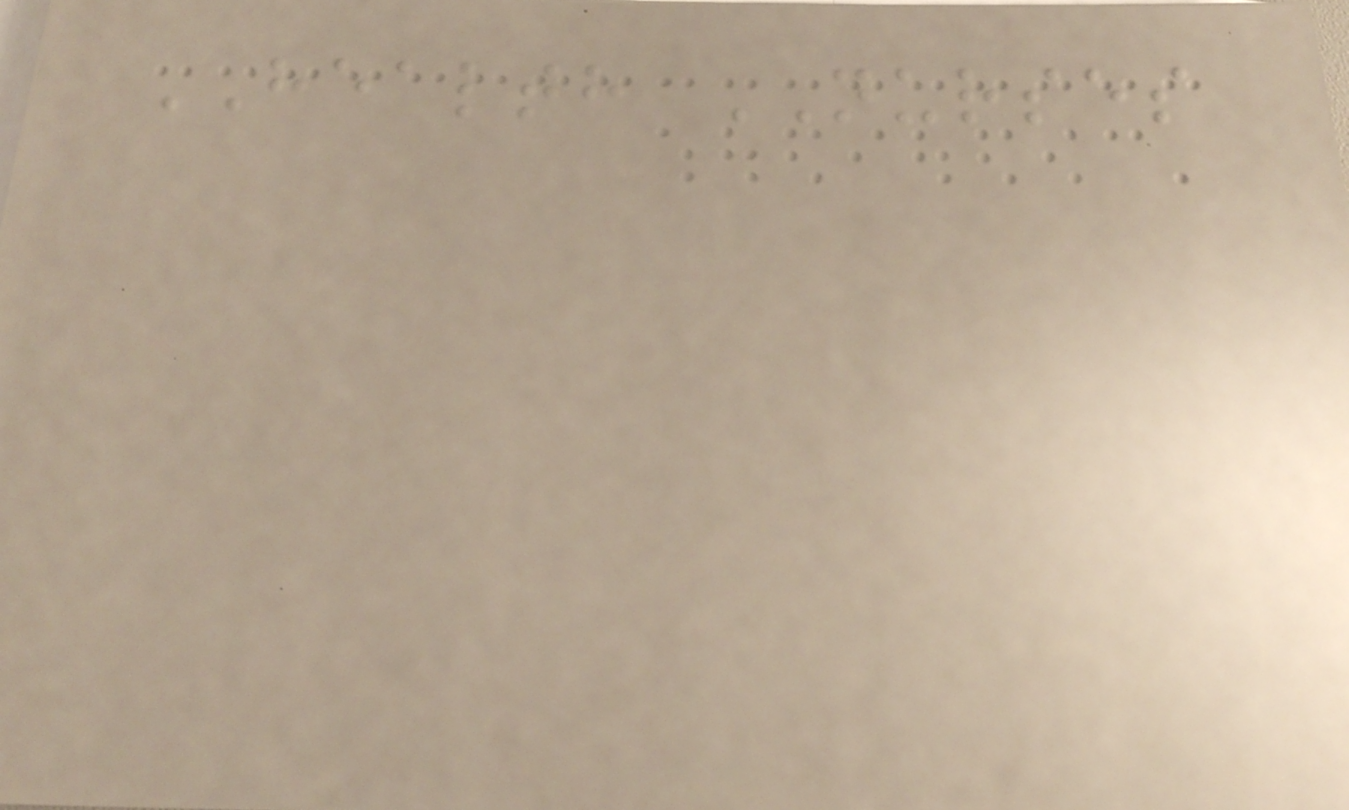HEALTH NURSES
